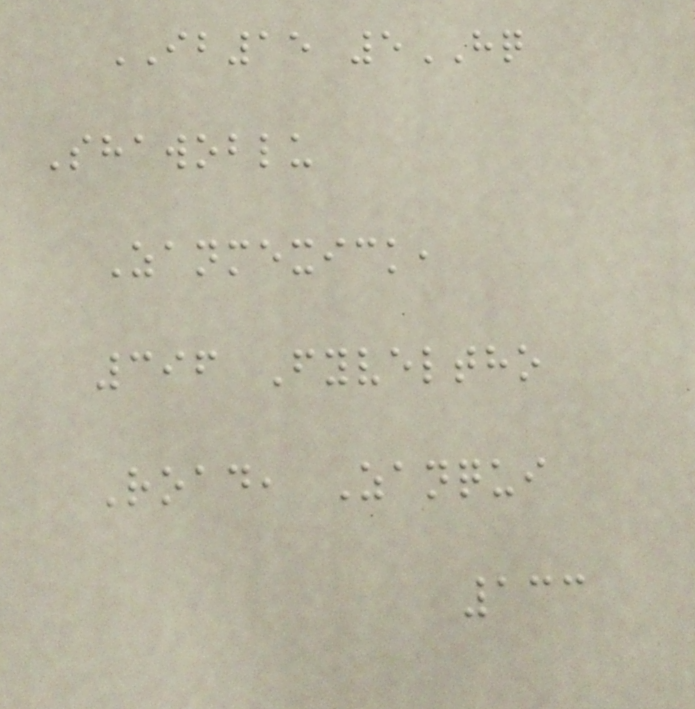IB15 5HQ
Shawoblu
Zanmexick,
396 Fyveltho
Road, Zanqui
133
